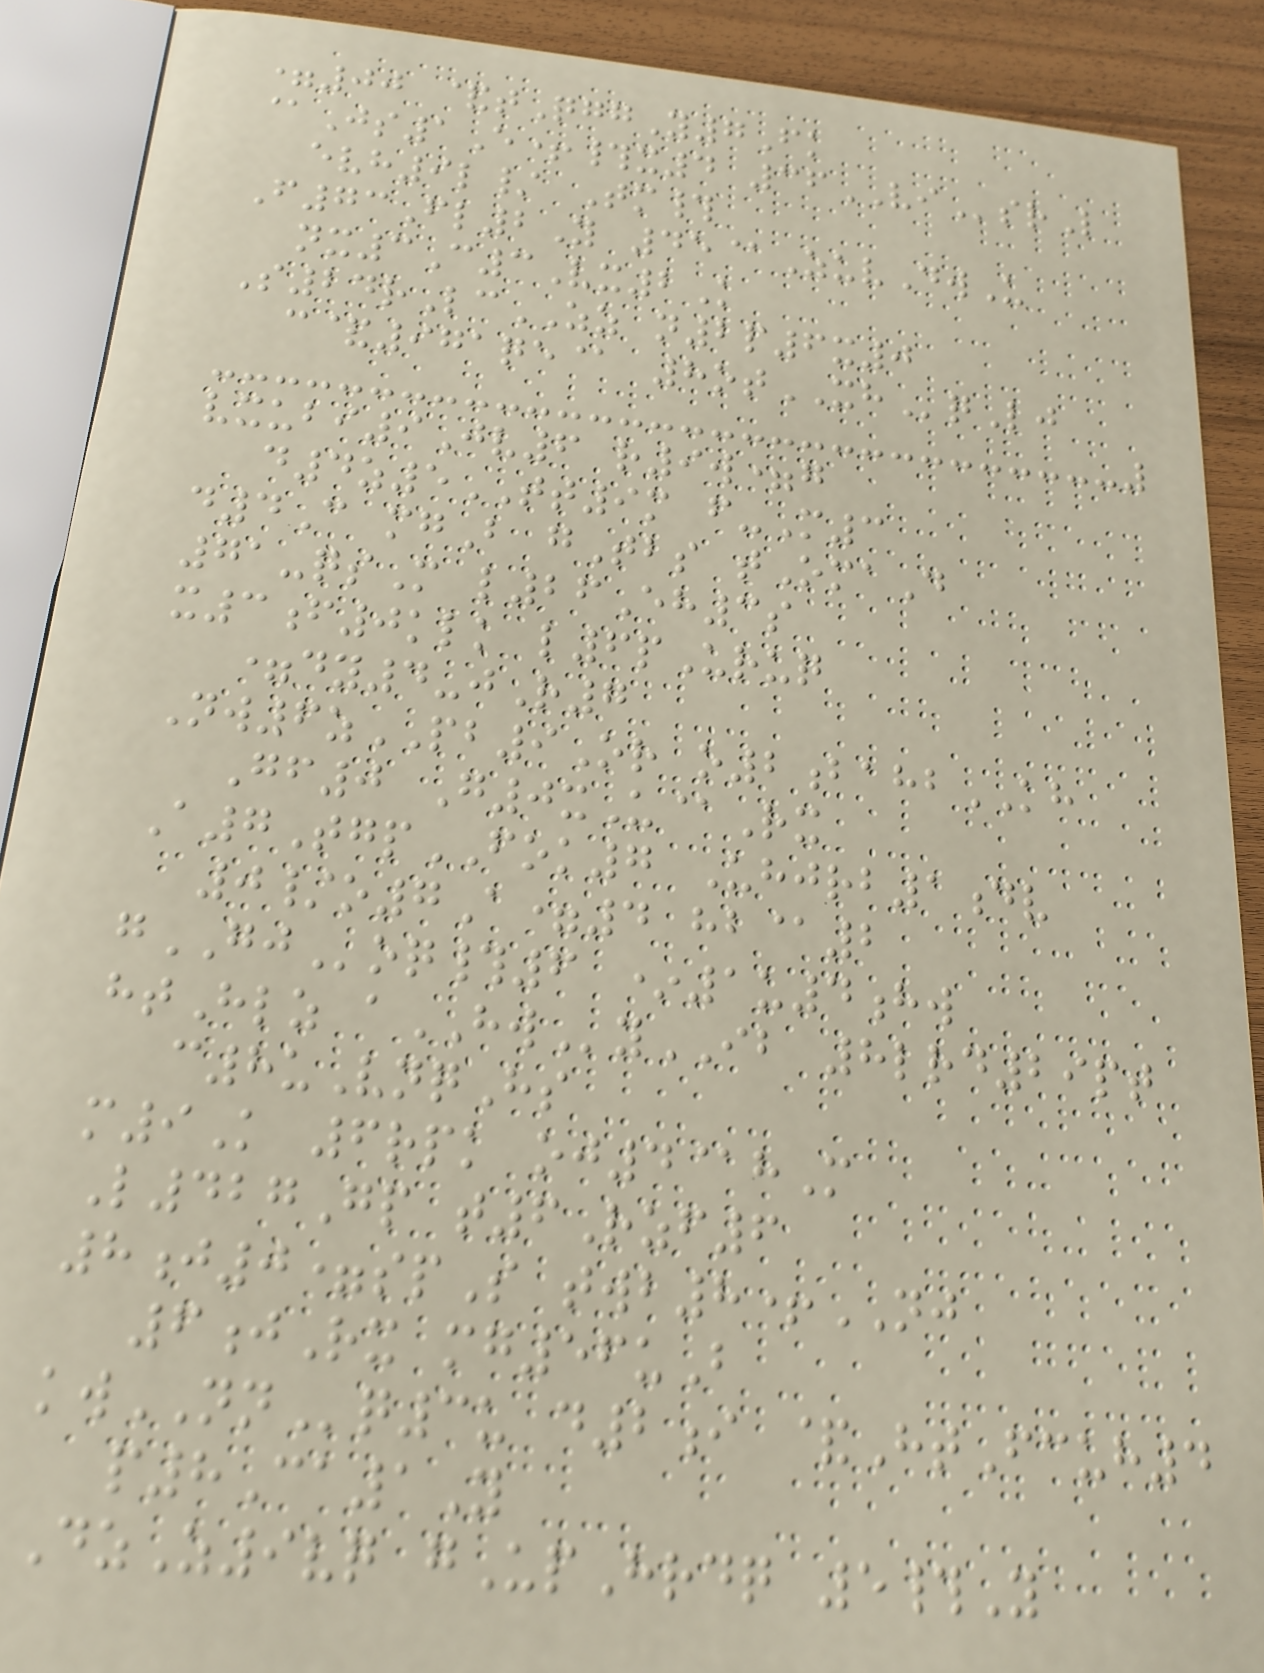=00 &tQggY7Fk
@Js1E+#x4 36VIsrL
evh9l/ Tm#
F73Fl2Y 45@ZuvDwU
nx3C3Vx2K
S24rLcZZ n2p6x0
c&971qe@ 8otXHqLj
vxubi9Jv6 r9w=g
d4z5TT9m f-M3
d4C mgB gTbs tOmaD
71-qsM l26Eh3s
x3f0klk l6pUruq
=dy4-jR7
Nw6zPB9Or o2bahbKH
Gf0 G0xU@Rx
A7TgpFOK7 Uhjrb1dv
0/o7A=4 hb@2
gGJoq#6 *1u4hw
htHlz aHWyIB 8lrd29pt
c8uVnqHs
m9K 6rpk oj4@hM
L427Gp t6Rzf6
8j0=spS twb8+NJ
6jRx mg56uB
kwNNq3u d2i &HtFcuh4
p8Ca1Y
DzZ9vq gUpHrdq 5#Y
